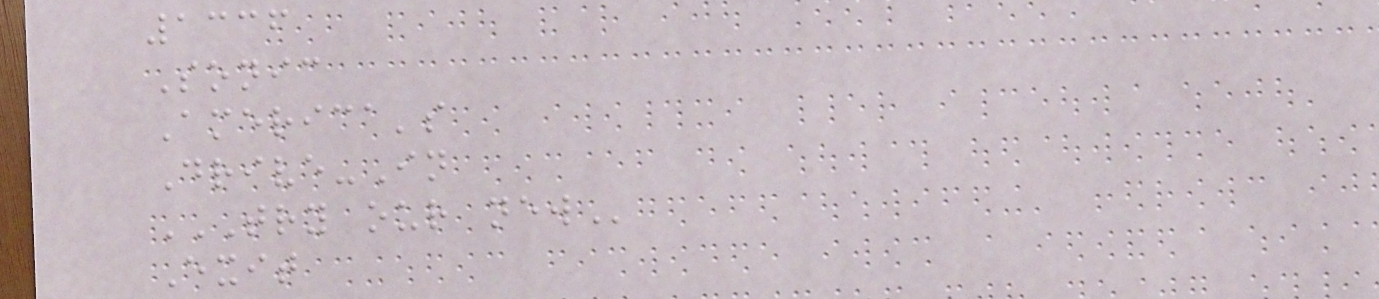1336
Sonic
America's
Drive-In
TRY OUR NEW
Exit
